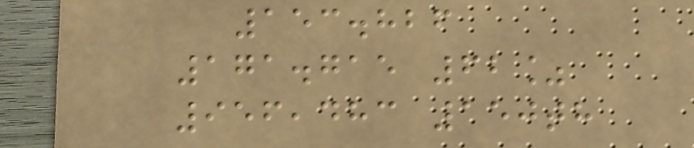153.826
171.715 62%
956,483 150th
